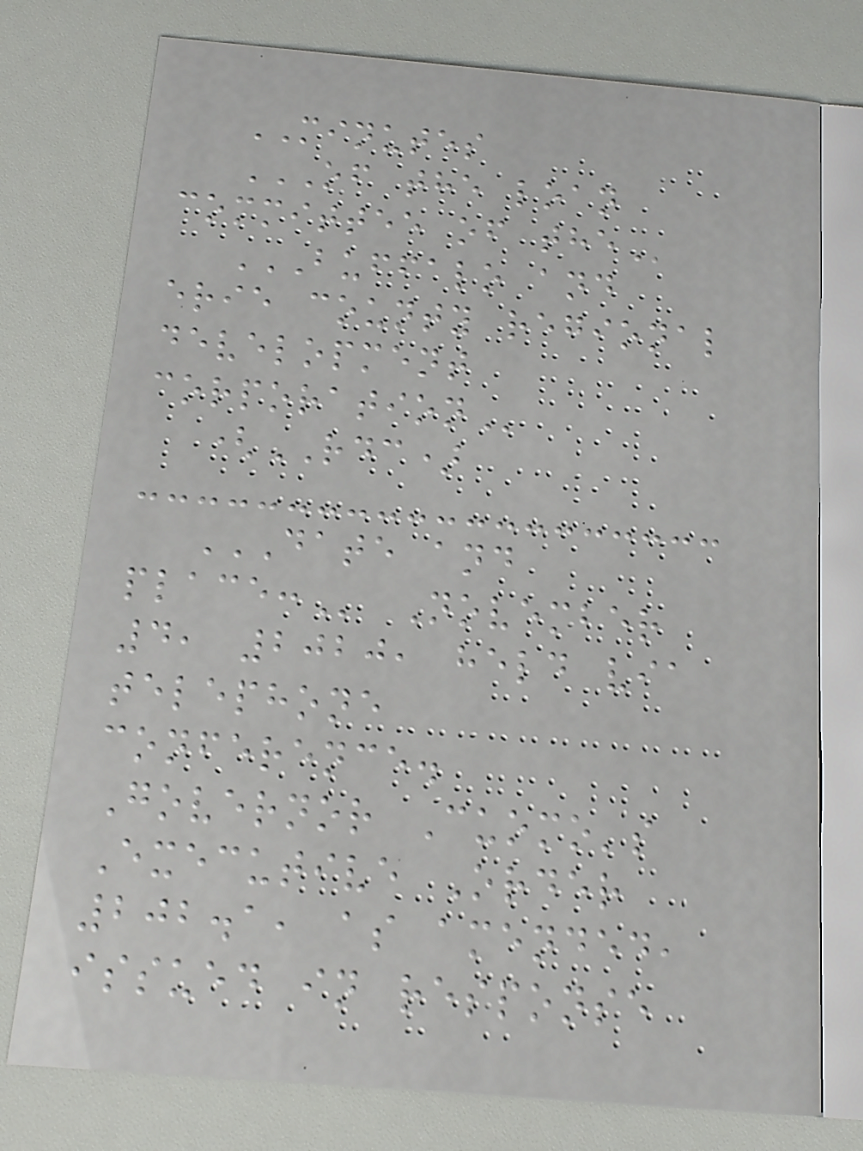MINUTES
OF THE LOAN
COMMITTEE OF THE
BUFFALO AND
ERIE COUNTY REGIONAL
DEVELOPMENT
CORPORATION
(RDC)
DATE AND
PLACE: November
4, 2020, held via
telephone
conference.
Governor Cuomo's
Executive Order
202.1, as amended,
issued in response
